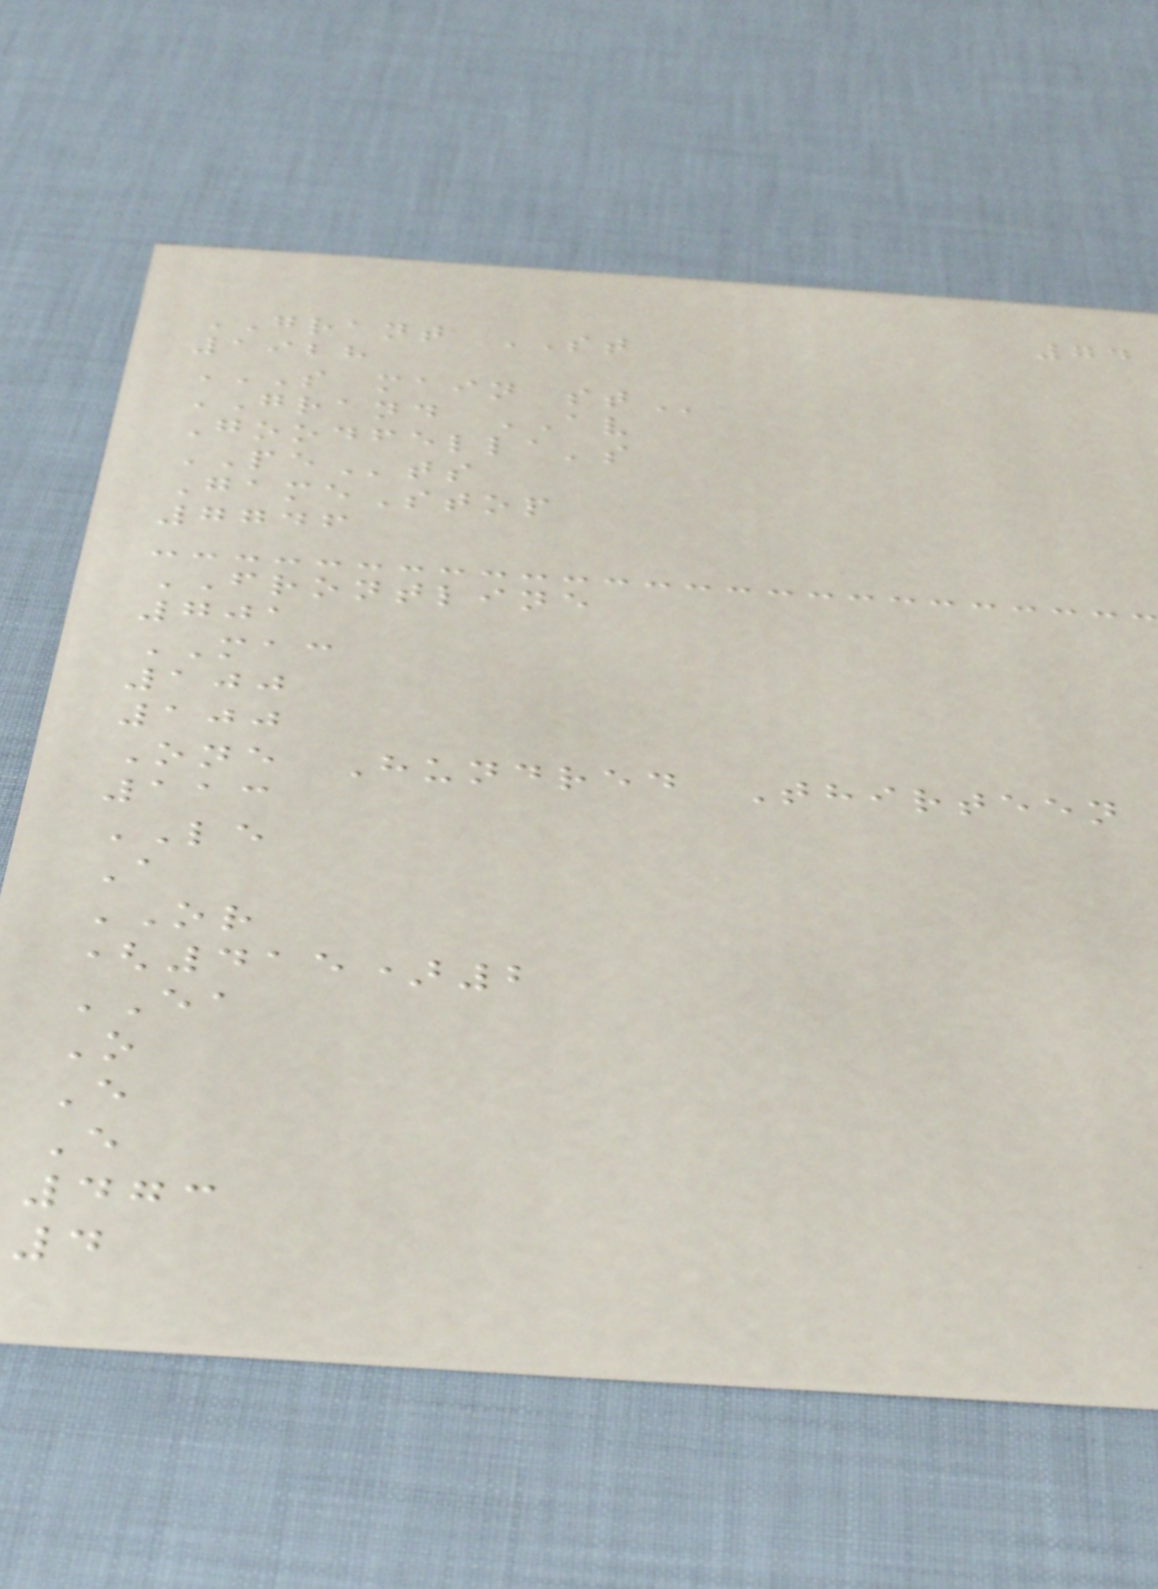74
GRANT ST
1928
S MAIN ST
GRAND AV
Goodfella's
PEts
GameStop
7746
FRONTLINE
701
MAC
100
100
One Hundred Thirteen
113
LE
A
OR
(415)2
EA
O
E
E
473
4
